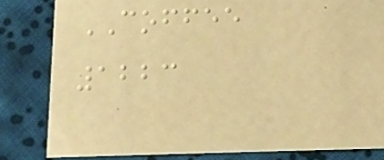COFFEE
1223
